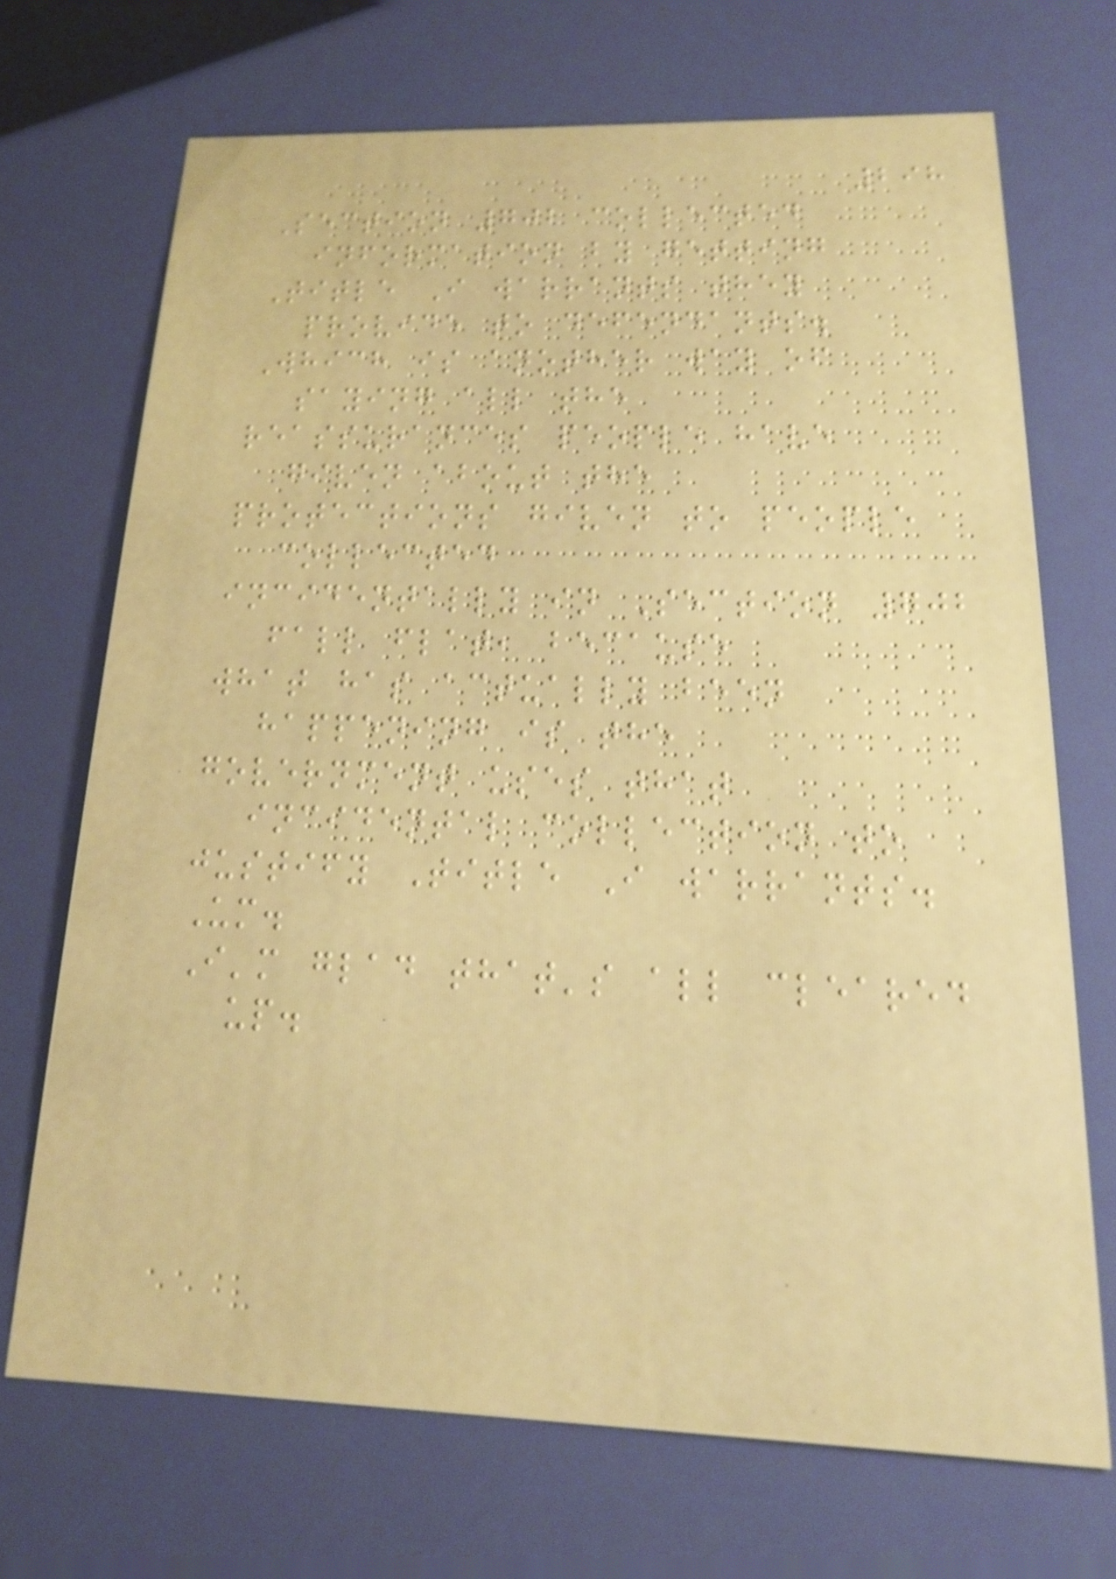298
Section 702 collected
information by getting
Title I warrants they
provide to defendants.
Which is another way of
saying all the
reassurances people have
given about the
protections given to people
collected
incidentally in Section 702
fall flat, because
what has actually been
happening is the
government uses that
incidental collection to
justify Title I warrants.
Um.
I'm glad that's all cleared
up.
